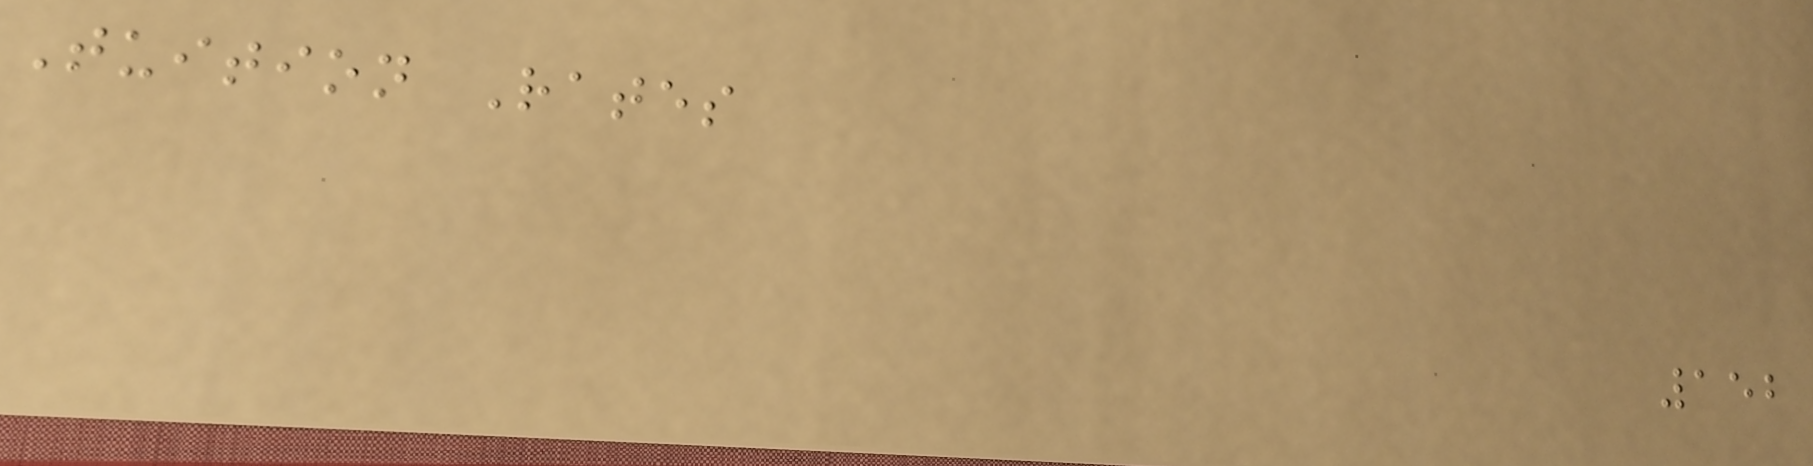Tuition Rates
152
